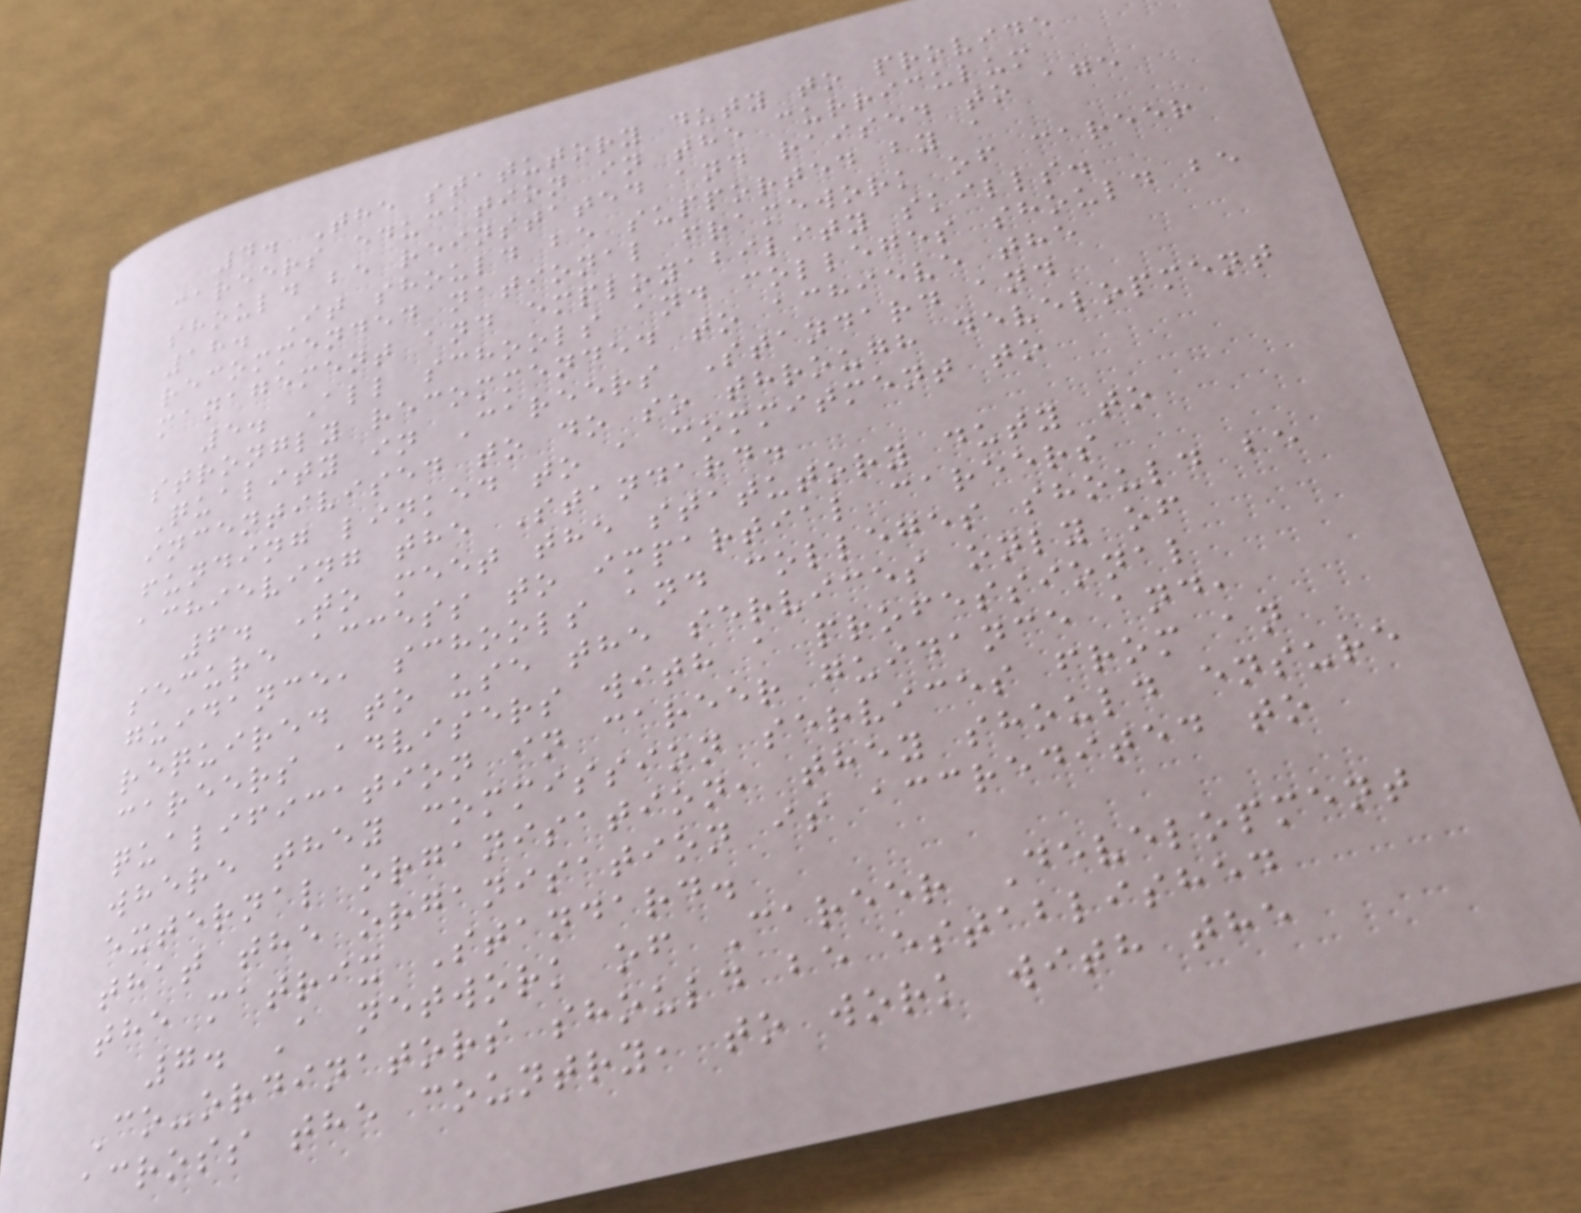4. The statutory duty to provide
careers education in the curriculum
should be reinstated and raised to age
18. It should be supported by a
recommended national framework of career
management and employability skills.
5. All schools and colleges should be
strongly recommended to achieve the
Quality in Careers Standard and
incentivised to do so through development
funding linked to a commitment to
achieving the Standard.
6. To meet the statutory duty to
secure access to impartial careers
guidance, schools and colleges should be
required to use the services only of
careers advisers with a professional
qualification in career guidance and,
where they commission services from an
external organisation, they should ensure
that the organisation is accredited to
the matrix Standard.
7. A network of Career Development
Co-ordinators should be established
across the country, to work with the
